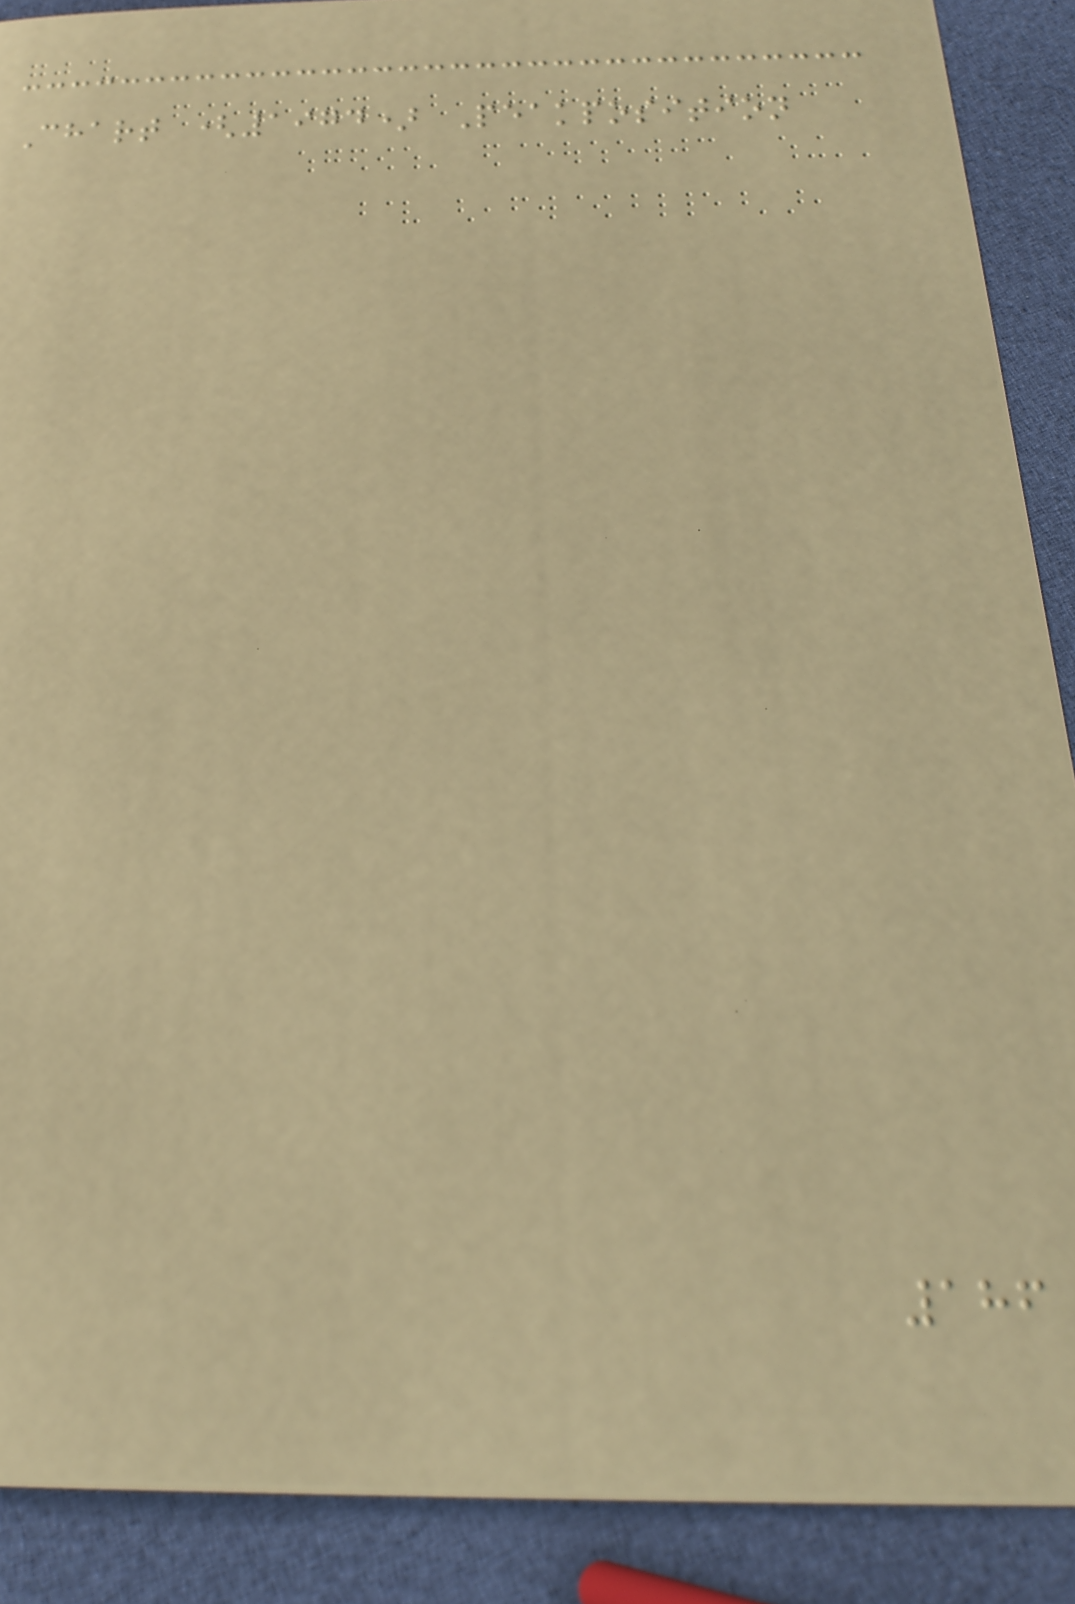Chart (1974) Peakposition
186
